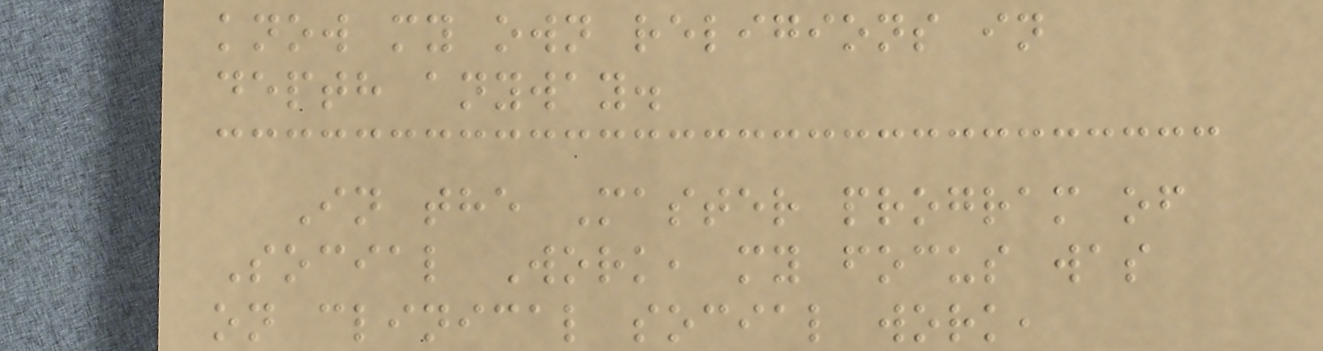know my own religions in
depth anyway.
In the Master program of
Social Work, my focus was
on clinical social work,
